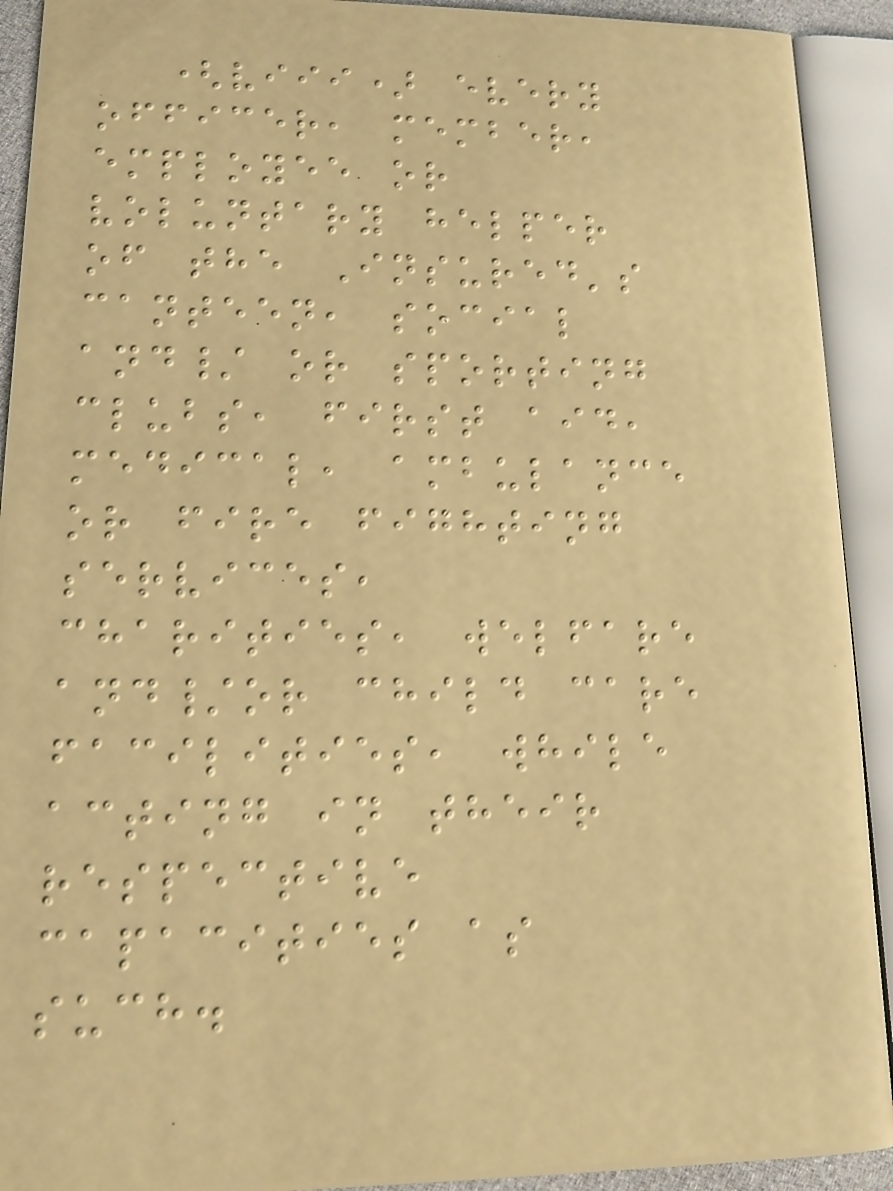(viii) every
officer, member,
employee or
voluntary helper
of the Insured's
canteen, social
and/ or sporting
clubs, first aid,
medical, ambulance
or fire fighting
services,
charities, welfare
and/or child care
facilities, while
acting in their
respective
capacities as
such.
